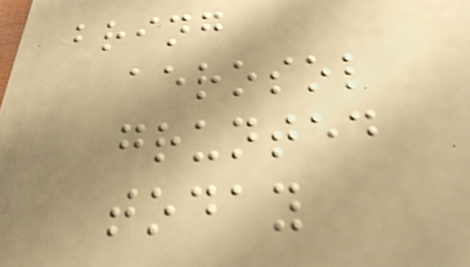bring
aerosol
grunted
today
